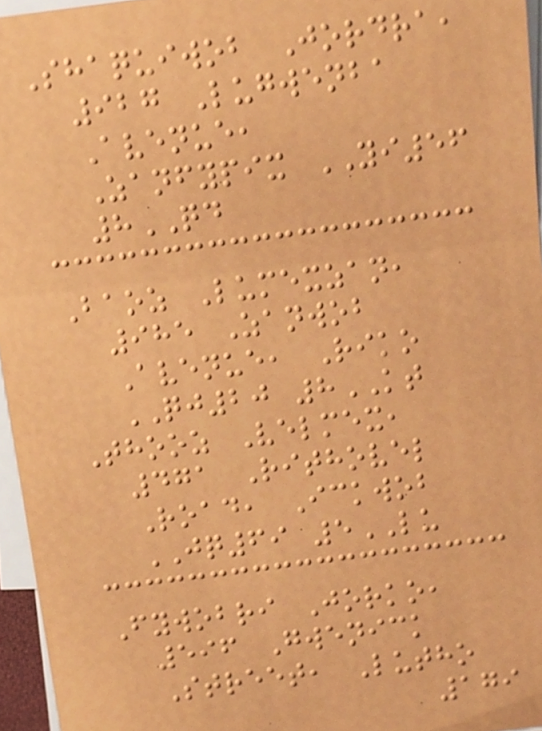Shaquiwob Jordra,
927 Lugwenba
Avenue,
Zanfypix YI56
8QD
Baoz Lumexzan,
985 Zanwob
Avenue, Riko
QJ20 8KT
Thooz Velmex,
471 Rithovel
Road, Ickwob
JQ69 5LU
Fywobri Jorko,
596 Gwenick
Street, Lutho
179
